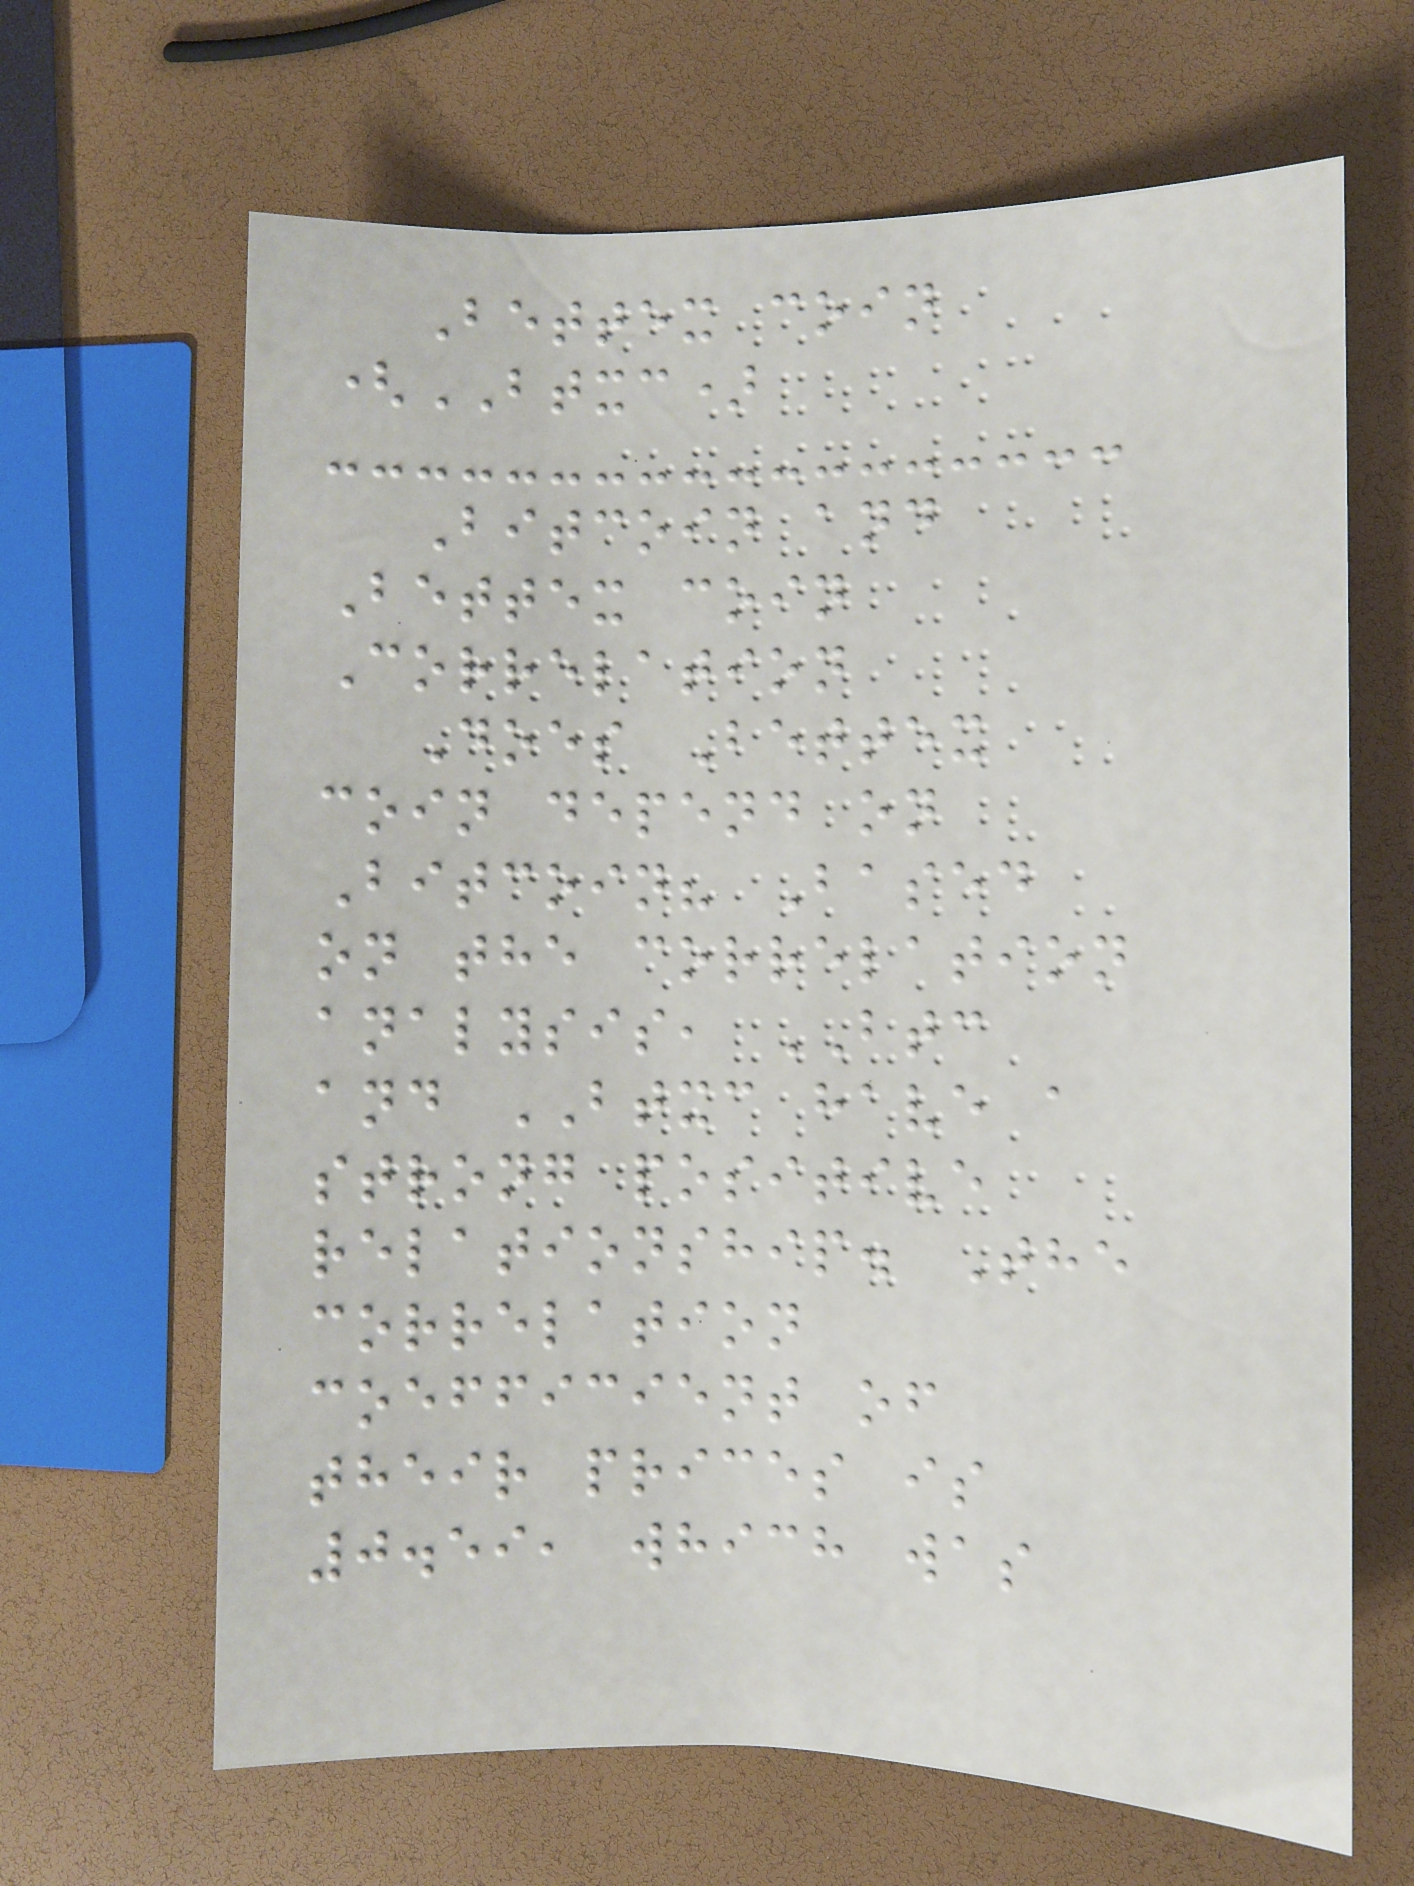Bettex coin
(BTXC)
Bitcoin and
Bettex coin
Correlation
Does Bettex
coin depend on
Bitcoin? Based
on the correlation
analysis, BTC
and BTXC have a
strong positive
relationship. The
correlation
coefficient of
their prices is
0.59, which was
